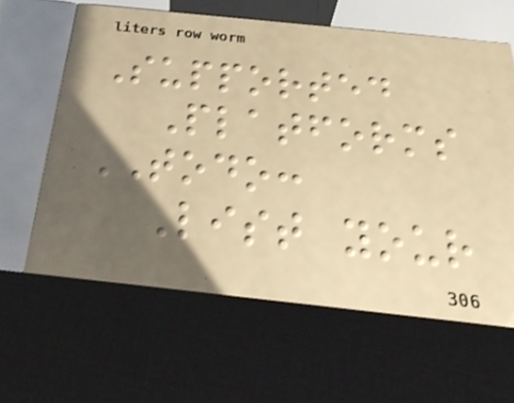Supported
Platforms
TODO:
List your
